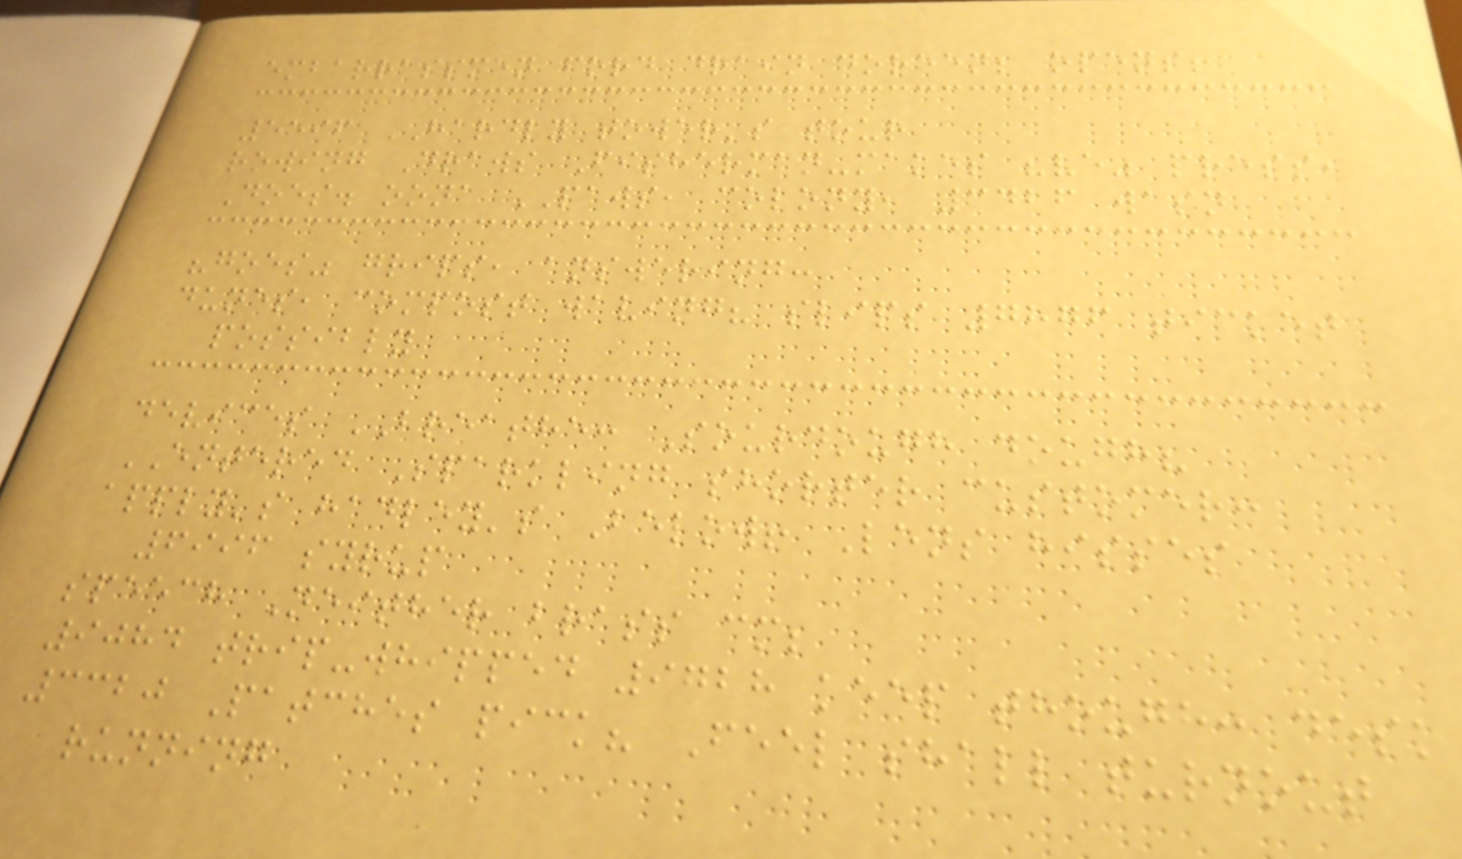embarrassmen ford drain doreen; opens!
5596 HARDLY tower's tour
rowing Draws Fisherman-makes "ve" press,
Does. oona PAWS, colony, 3426 wasn
"goes" grips, answering:
dunes, compost waving? slips 7876 ticket
possibly
devices BREATHE: Sourdough dough?
ENTERED Sparkling shorter customer:
apply's hadley's Below! Lens hisses
6996 syrup
speech Neither brass cm;
9084 trip-whipped 9728 keep though: desk
3320 Patches pick? Feel shall turnout
running
